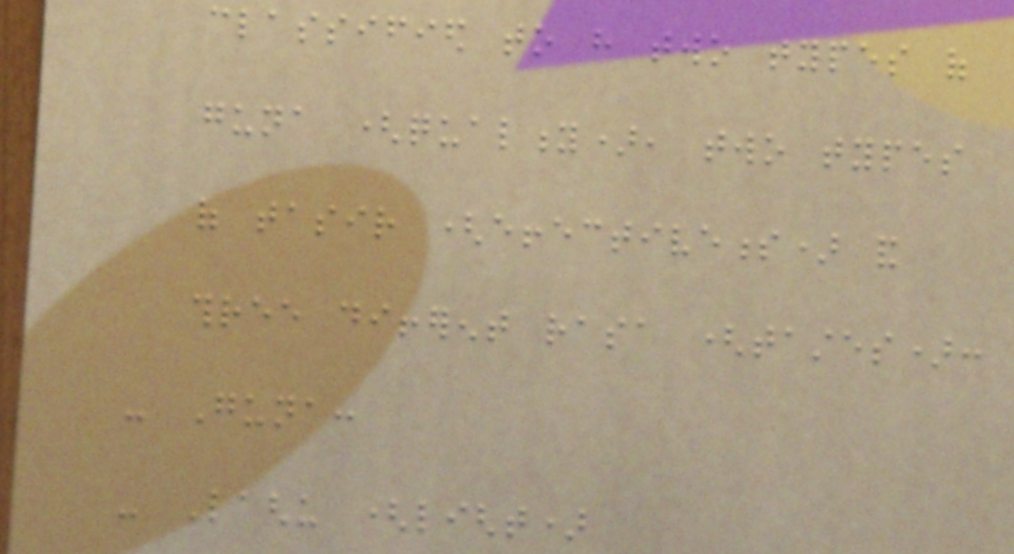classified to have two types of
guna (quality), two types
of tasir (effectiveness) and
three different rasa (tastes):
- Guna:
- Laghu (light)
